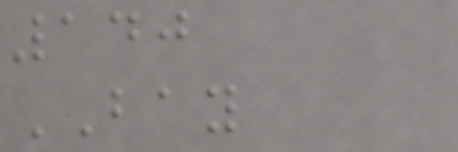140
BAY
